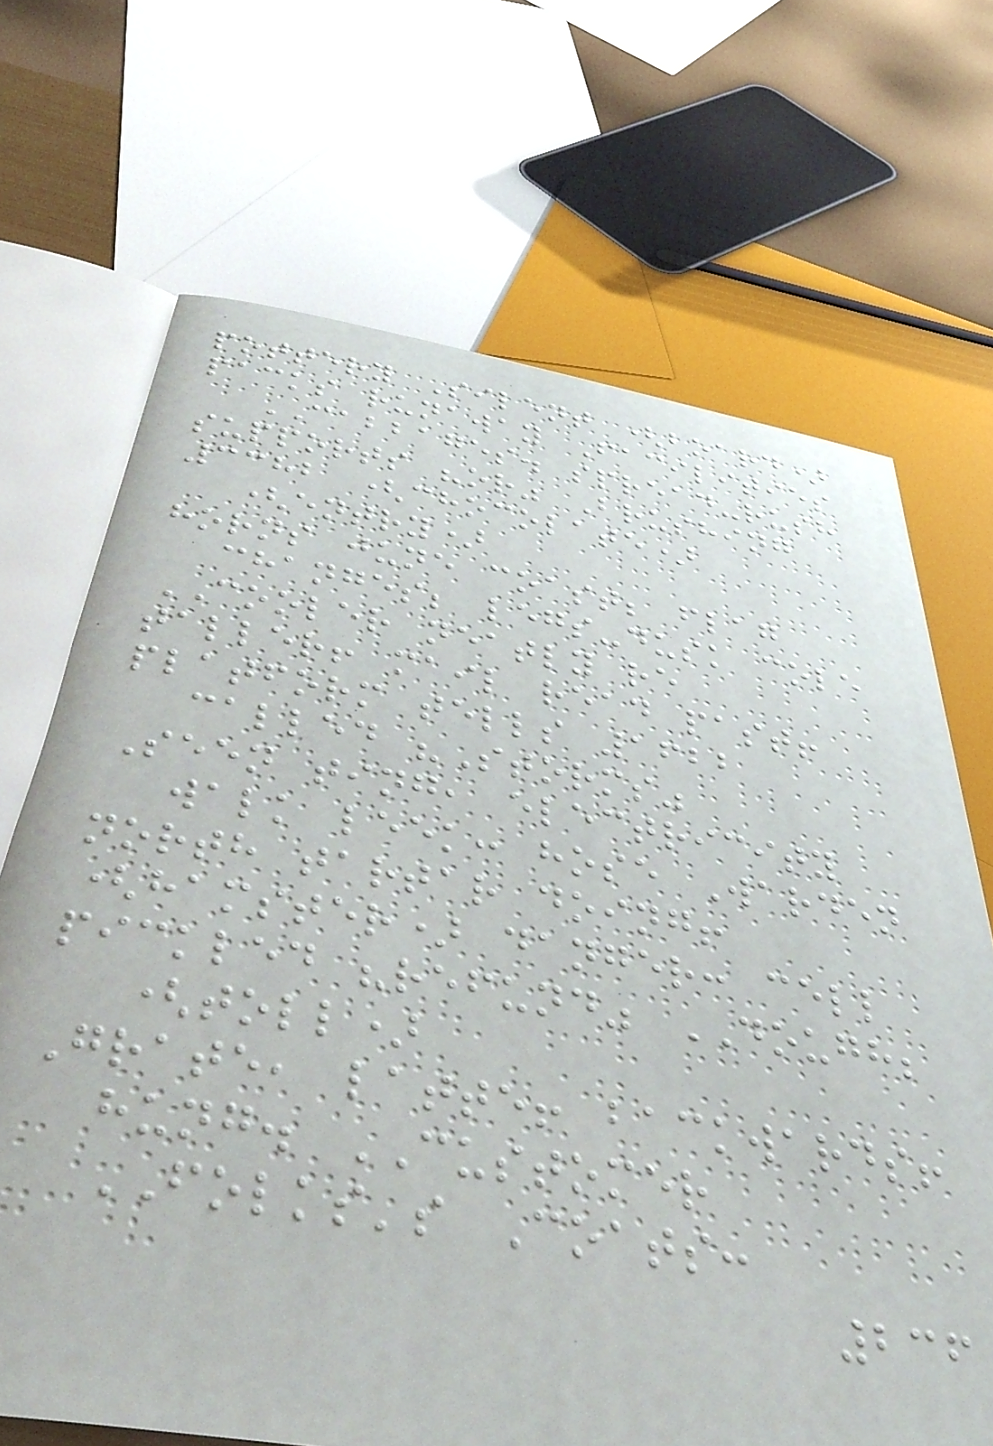pottery Silent (board)
packs runaway Facilities
CABBAGES. spread-rush
supports "or" Brushing
3382 (chocolate)
(entry)
horns june coast; flag
changes; legs-dusk cole
COOLER neatly re
taller! mail read past!
platform tells 1622
called "Storms"
Seen ting, electricity
walk leek: hose Warden
north tartar doing!
(hamster) danger: cell
pickled "refund" DOUGH;
(toll)
Grate, latte! backwards!
hung. CUSTOMER
FOLKS's Coats:
236
